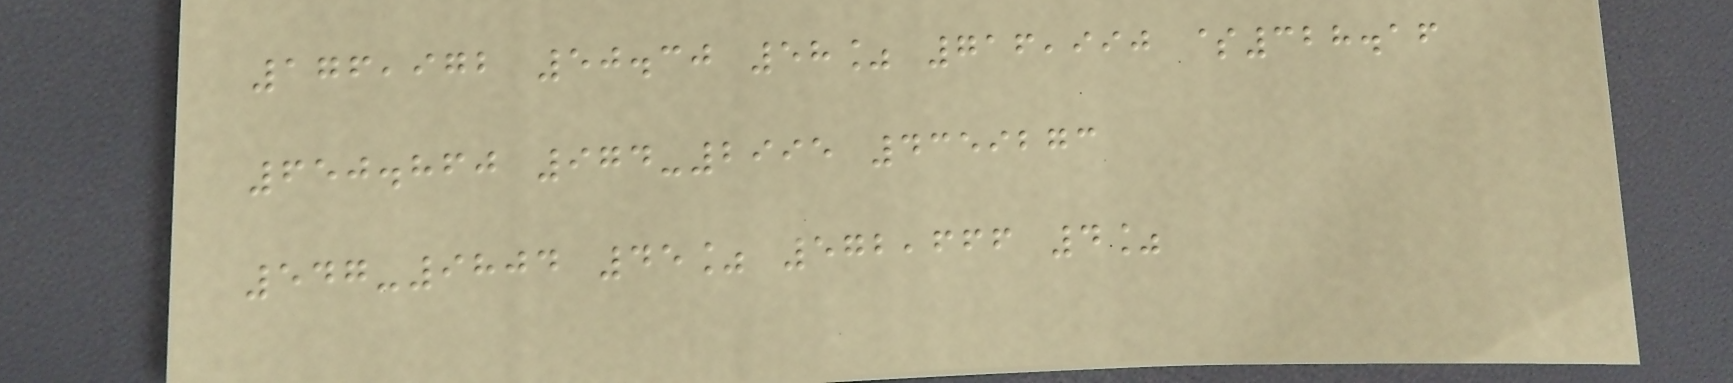176,972 50.30 58% 716,990 $328.16
650.860 974-2995 4359273
547-9804 45% 572,666 4%
